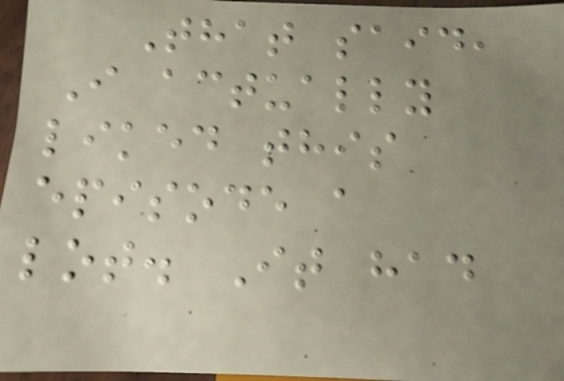That said,
I actually
liked this
episode a
lot. It had
